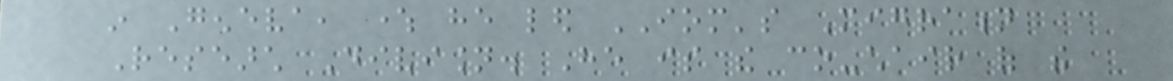in Geneva, where he led IOM's Migration
Research Division. He is the co-chair of the
